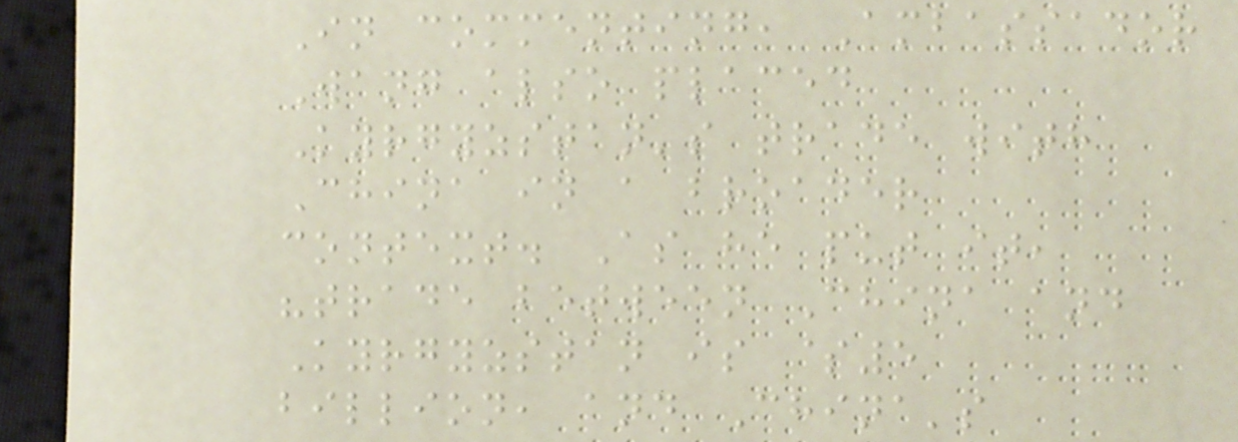In commenting, Ambassador
Wang also placed
Kyrgyzstan's trade with
China in a broader
context. As he put it,
"trade between China and
Kyrgyzstan is $5
billion, and China's
